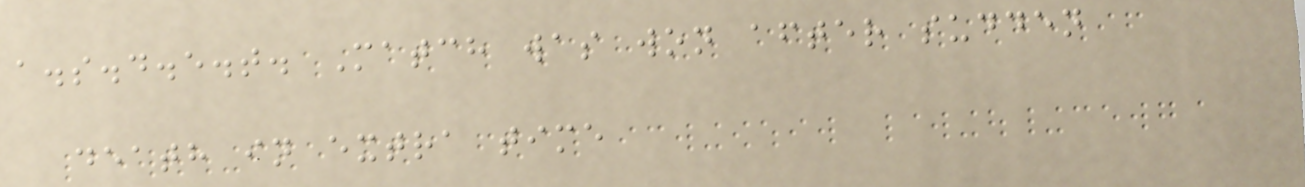a.s.d.e.t. Match was won after sudden
death in extra time
